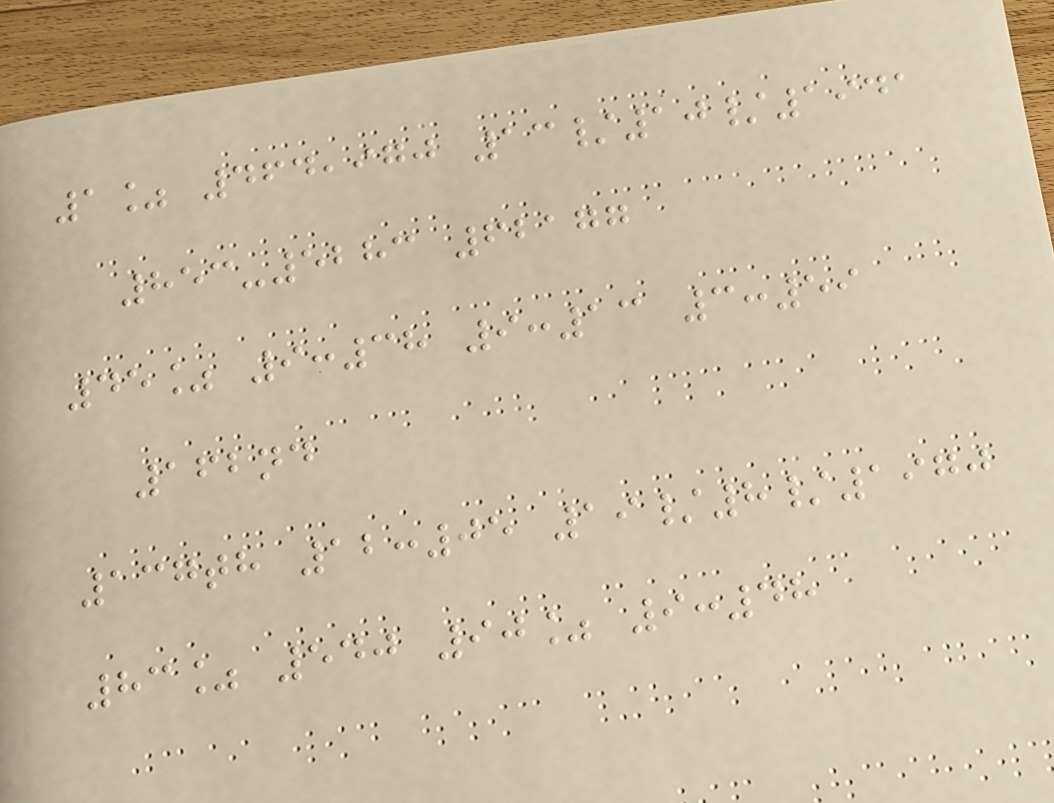1% 464,970 13/10/1941
853-5283 62177
45% 9:38 9:13 3:59
162nd
137th 12:05 19/8/1970
83% 540 90% 9:48
